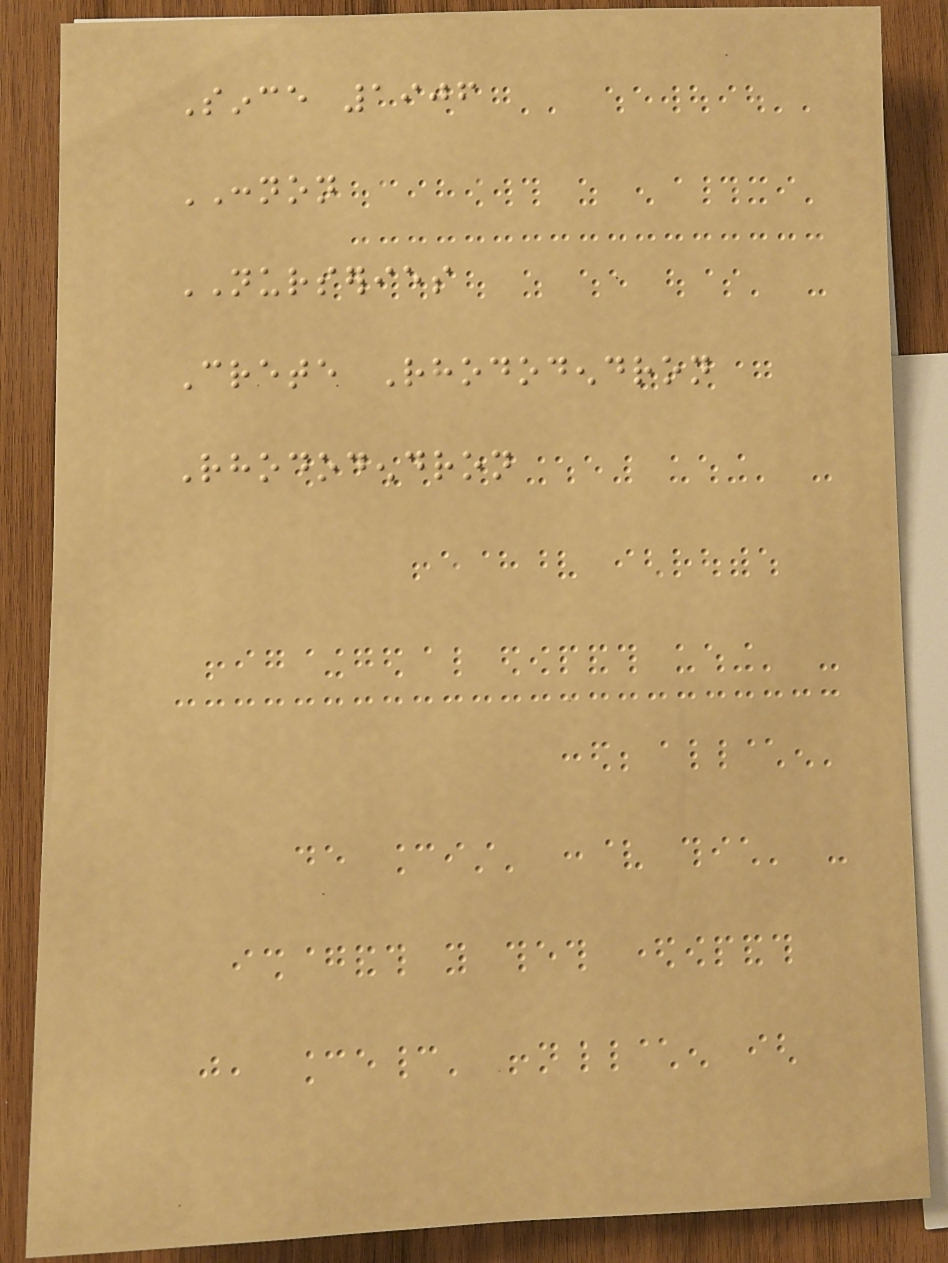Since 1906
CONNON
NURSERIES
Crete Rhododendron
Rhododendron
